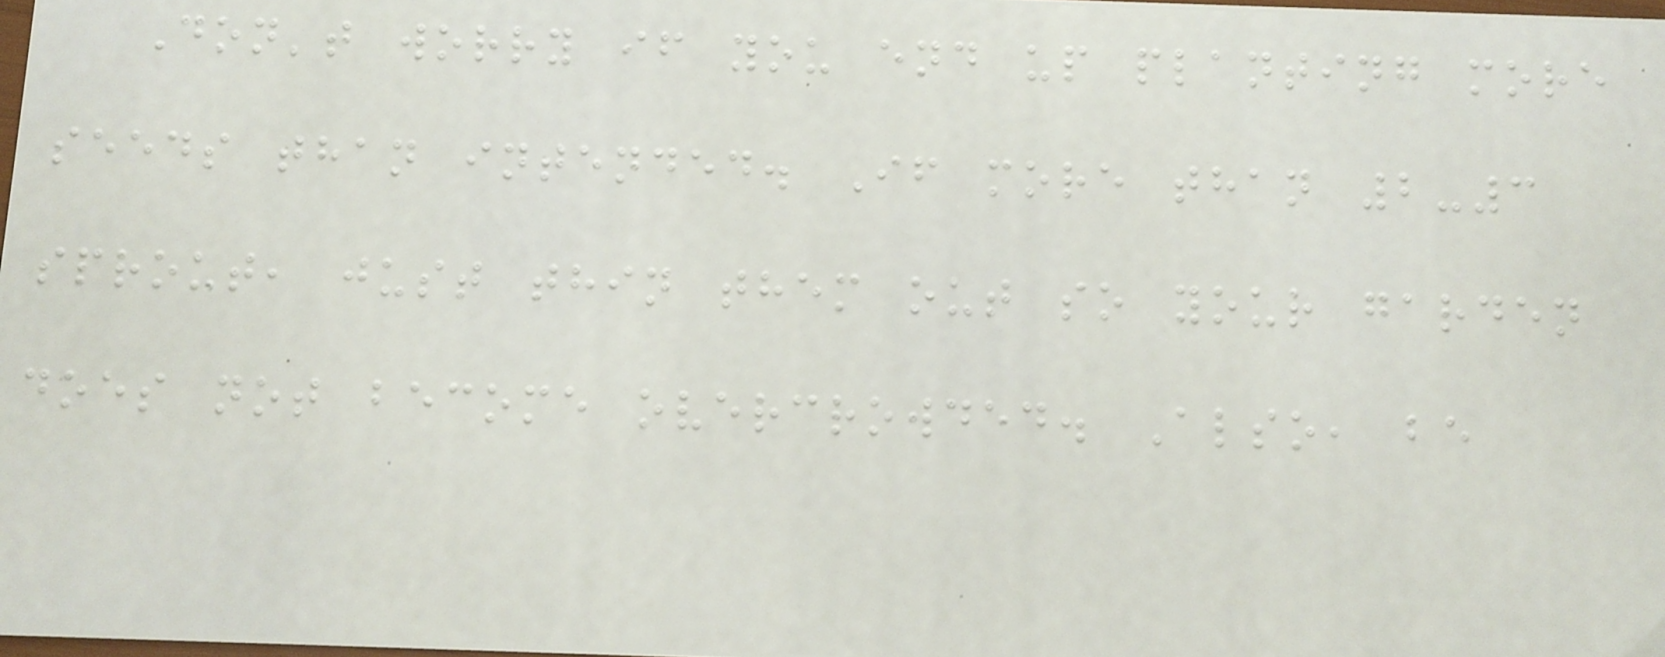Don't worry if you end up planting more
seeds than intended. If more than 2-3
sprout, just thin them out so your garden
does not become overcrowded. Also, be
